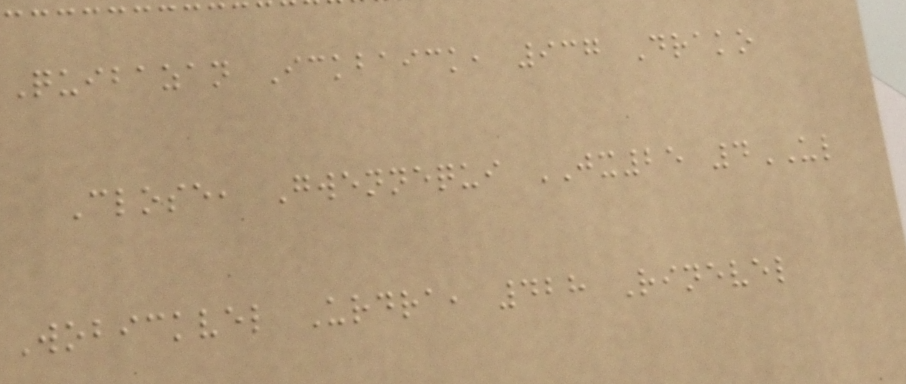Quibazan Ickbaick, 937 Drako
Close, Gwennequi JX25 4UL
Wobickvel Urdra, 428 Rinevel
